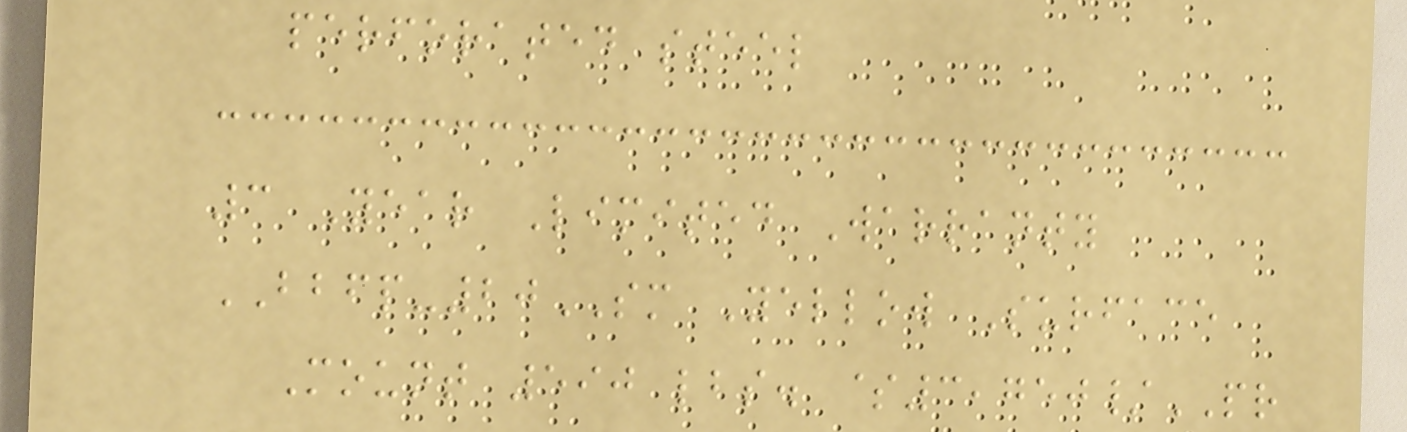perforated steel
3 Year Limited Warranty
BBFP-20SM Yellow Surface
Mount 590 lbs. $3,750/PR
